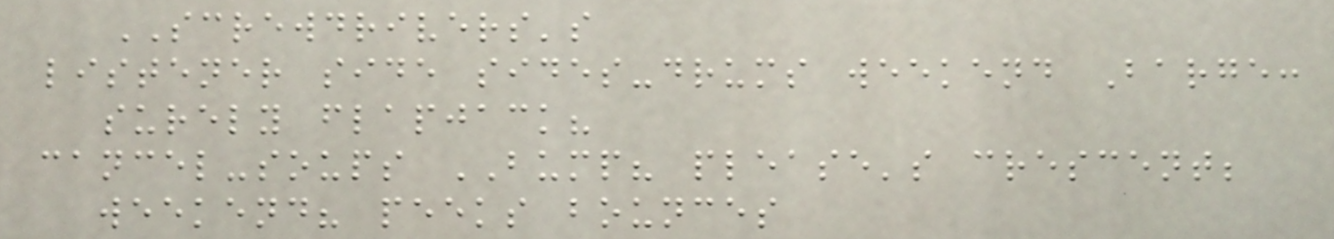SCREWDRIVERS's
listener side sides-drums weekend Barge:
surely flapjack?
cancel-soups BUMP? please's crescent;
weekend? peeks bounces
